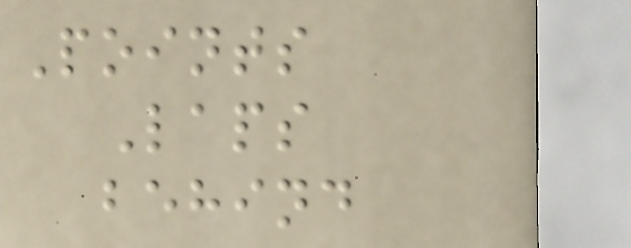Points
Laps
behind
